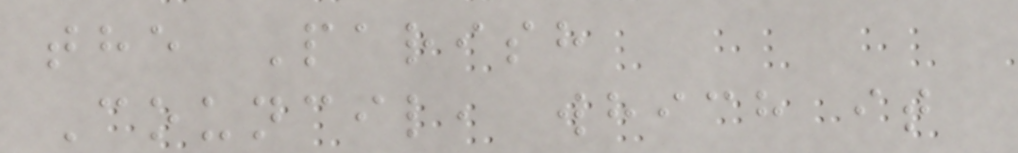the Parish
Council, which it
